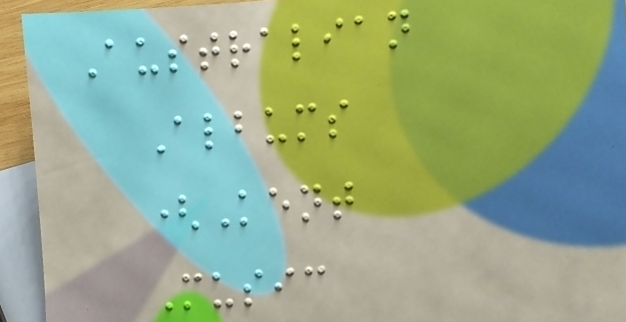Australian
Albums
(Kent
Music
